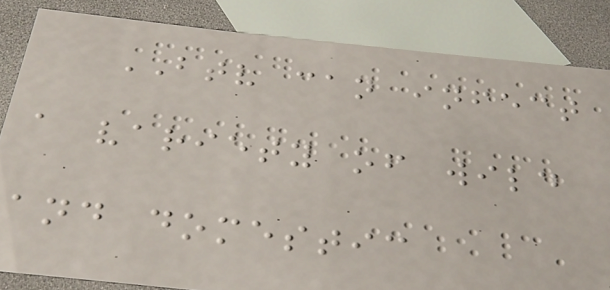BTV can infect
a variety of wild
and domestic
